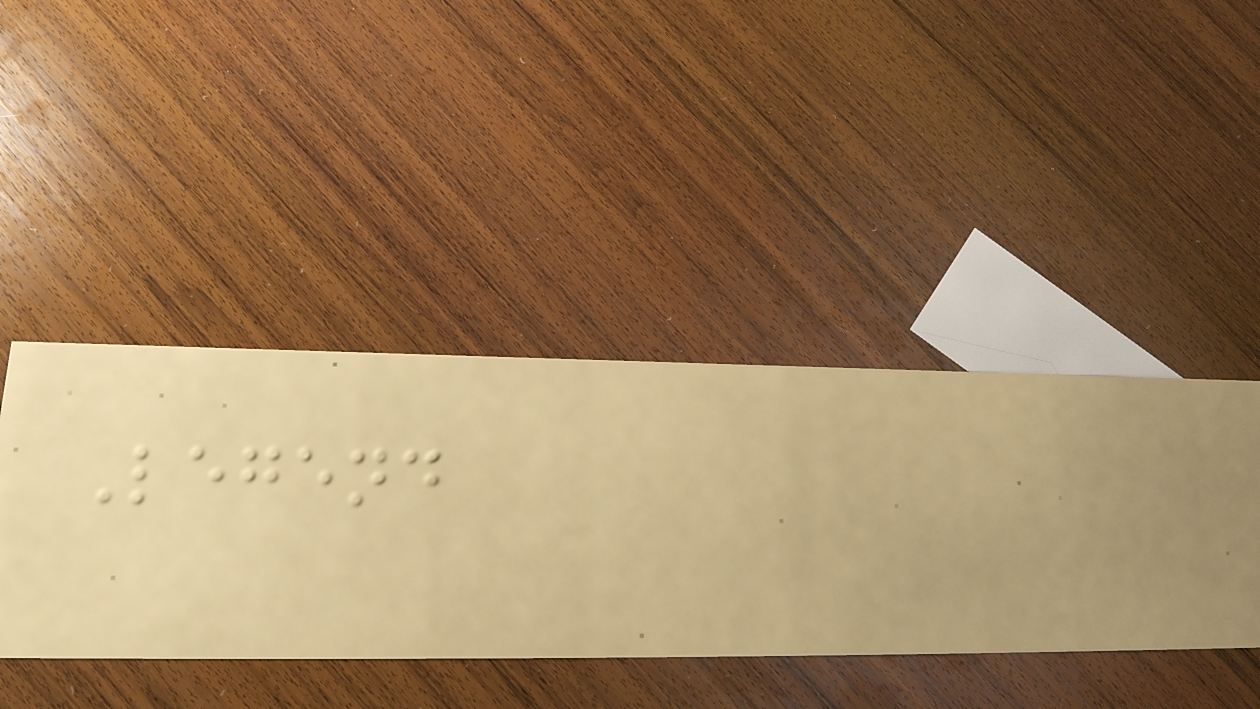Legend
